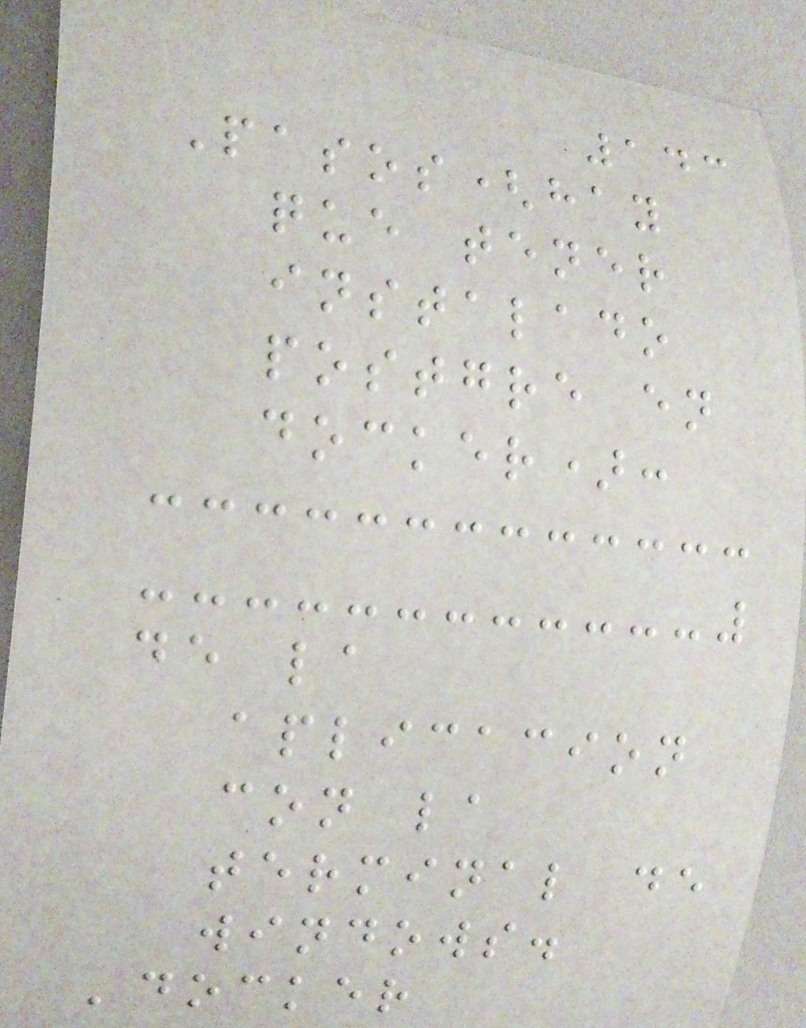143
Pasos(hay
que tener
instalado
postgre en
docker):
de la
aplicacion
con la
terminal de
windows.
'docker
